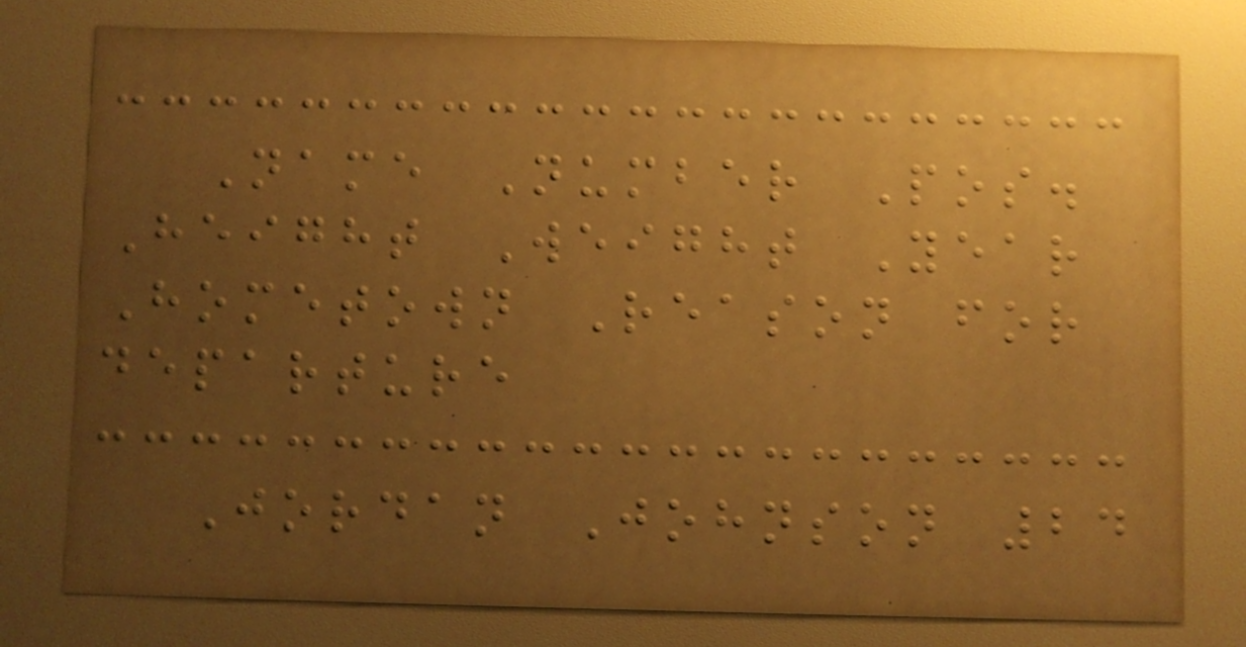Name Number Pos.
Height Weight Year
Hometown Reason for
departure
Jordan Johnson 24
